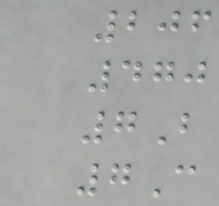206
470
7B
7C
